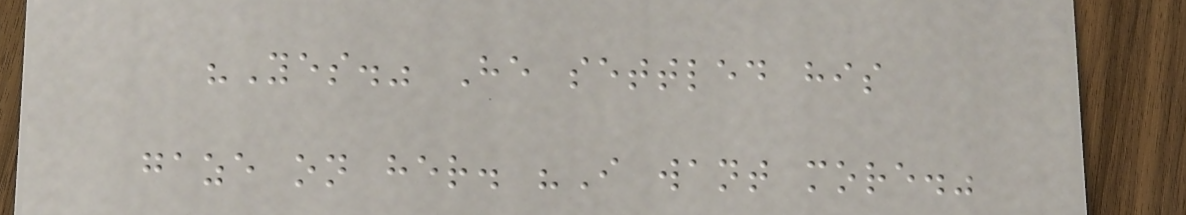"Yes." He settled his
gaze on her. "I want more."
